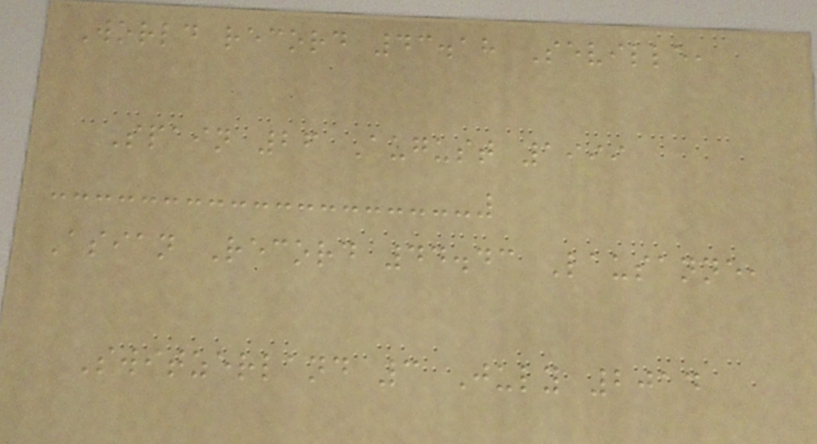World record 43.18 Seville,
Spain 26 August 1999
Asian Record 44.43 Lausanne,
Switzerland 3 July 2014
